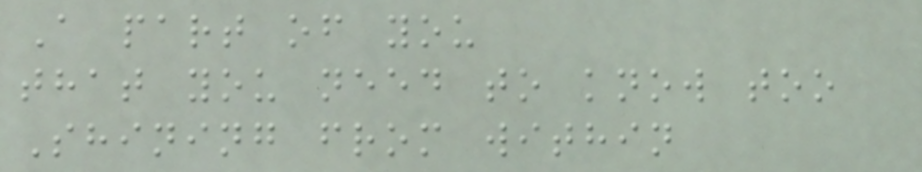A part of you
that you need to know too
Shining from within
